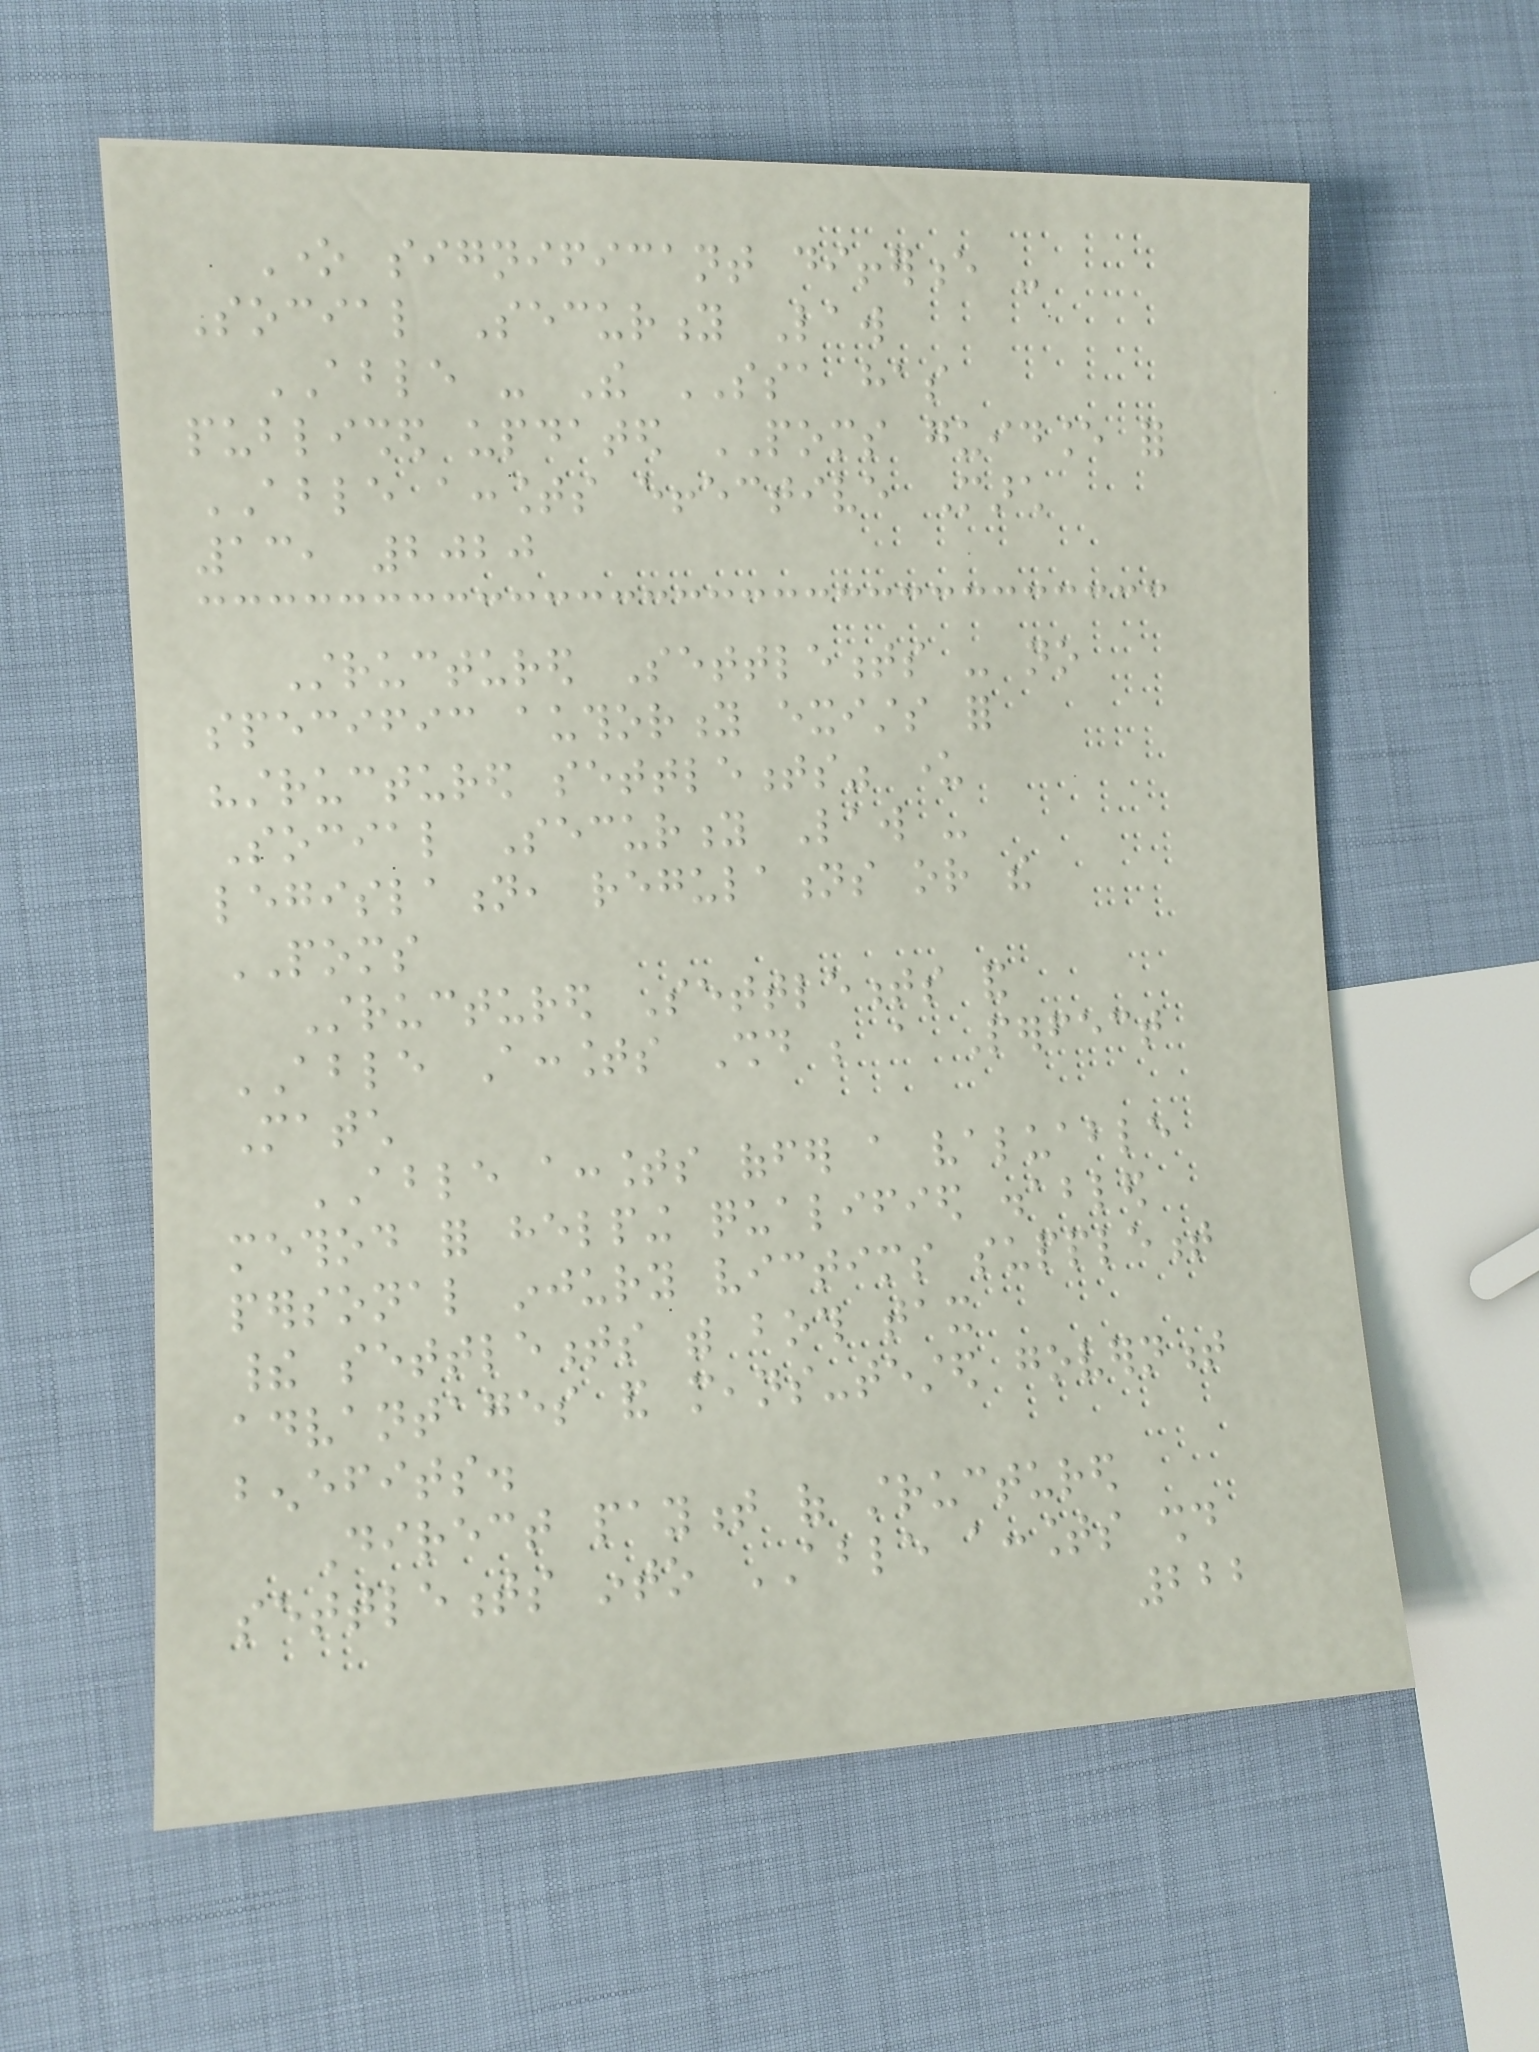One significant difference -
Social Security Law
ABLE - The SSA has
published updated POMS guidance for
ABLE accounts effective March
13, 2020
Structured Settlements - no
specific authority exists for
"structured settlements" under
Social Security Law -
legislation, regulations or the
POMS
Structured Settlements and
ABLE Accounts Should be a Perfect
Match
ABLE accounts offer a valuable
method for helping qualified disabled
personal injury victims supplement
their settlements with both tax
advantages and means-tested government
benefits.
Direct payment of structured
settlements into ABLE accounts should
222
